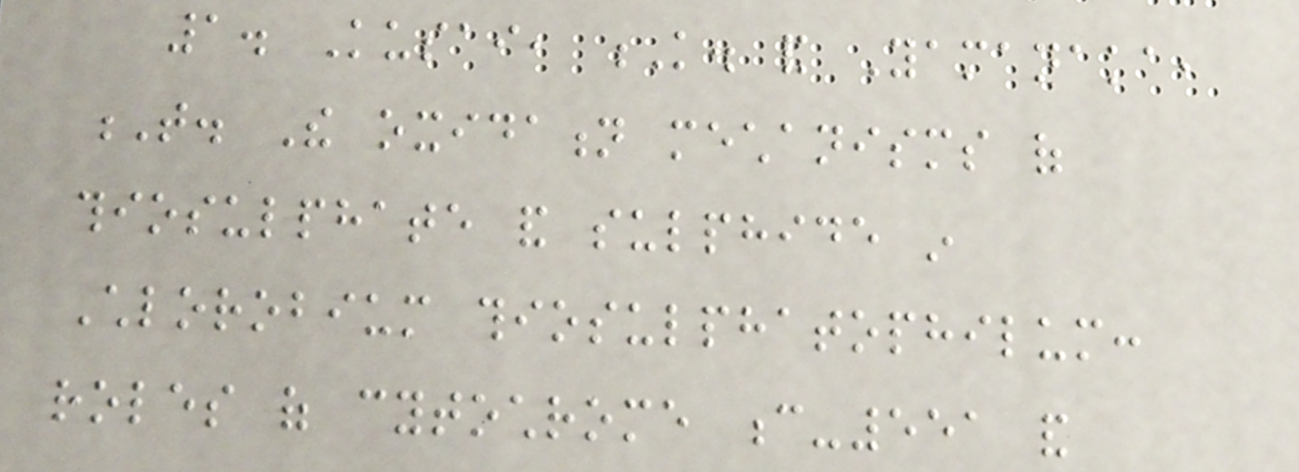1. Kusai, K. and Yamanaka,
T. The oxidation mechanisms of
thiosulphate and sulphide in
Chlorobium thiosulphatophilum:
roles of cytochrome c-551 and
